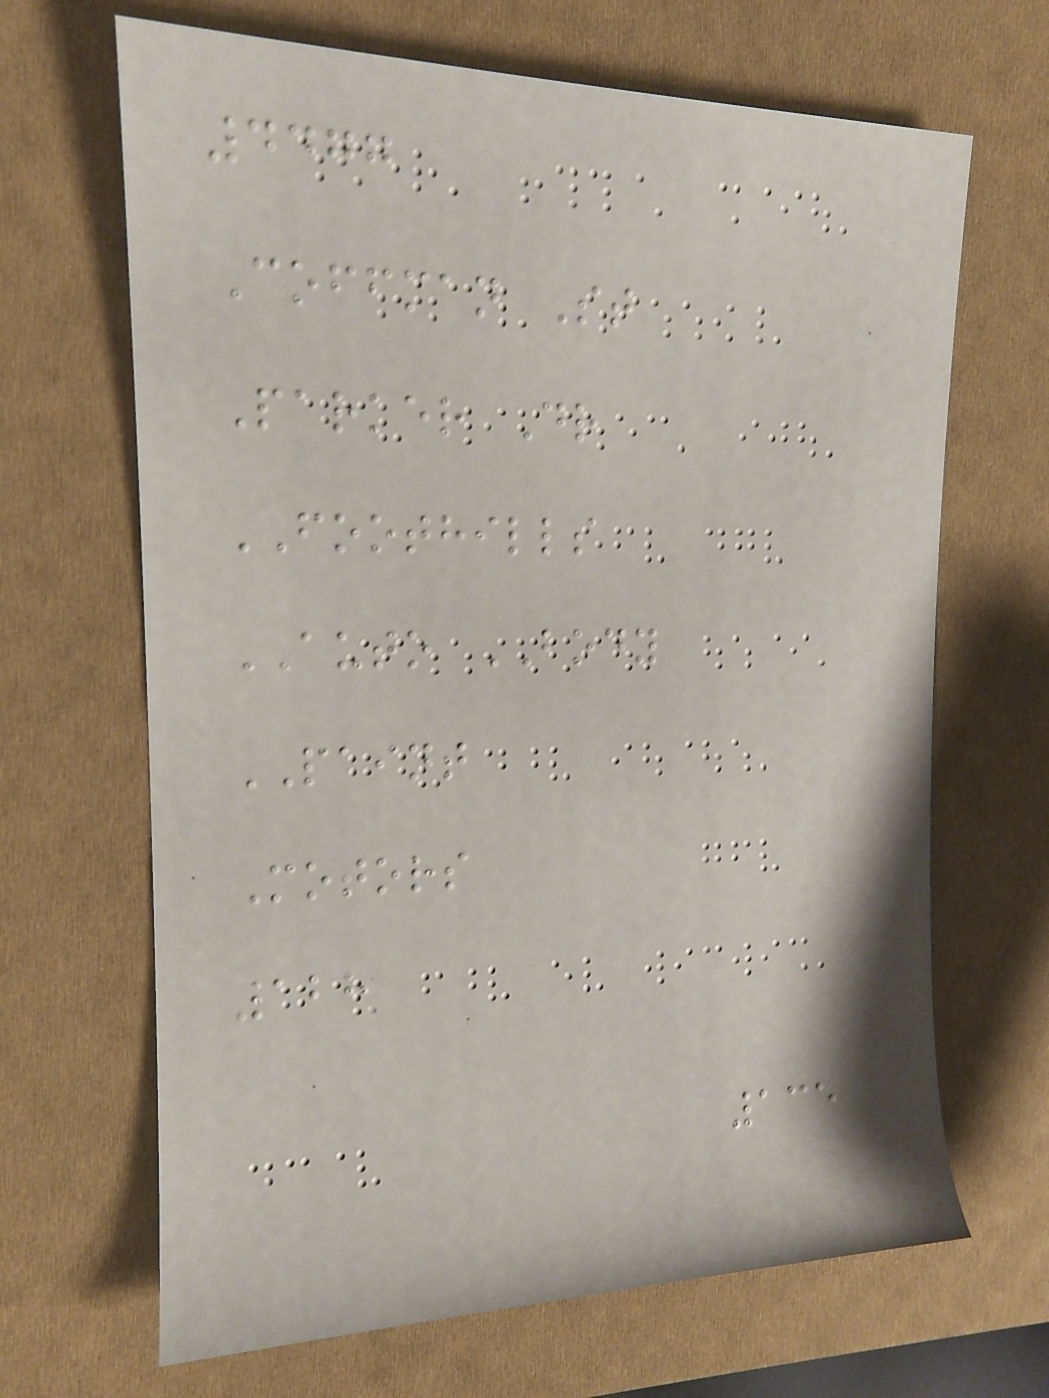4477
Coffman St
Parker Dr
FOOTHILLS
AUTO BODY
PAINT
Motors
128
135
